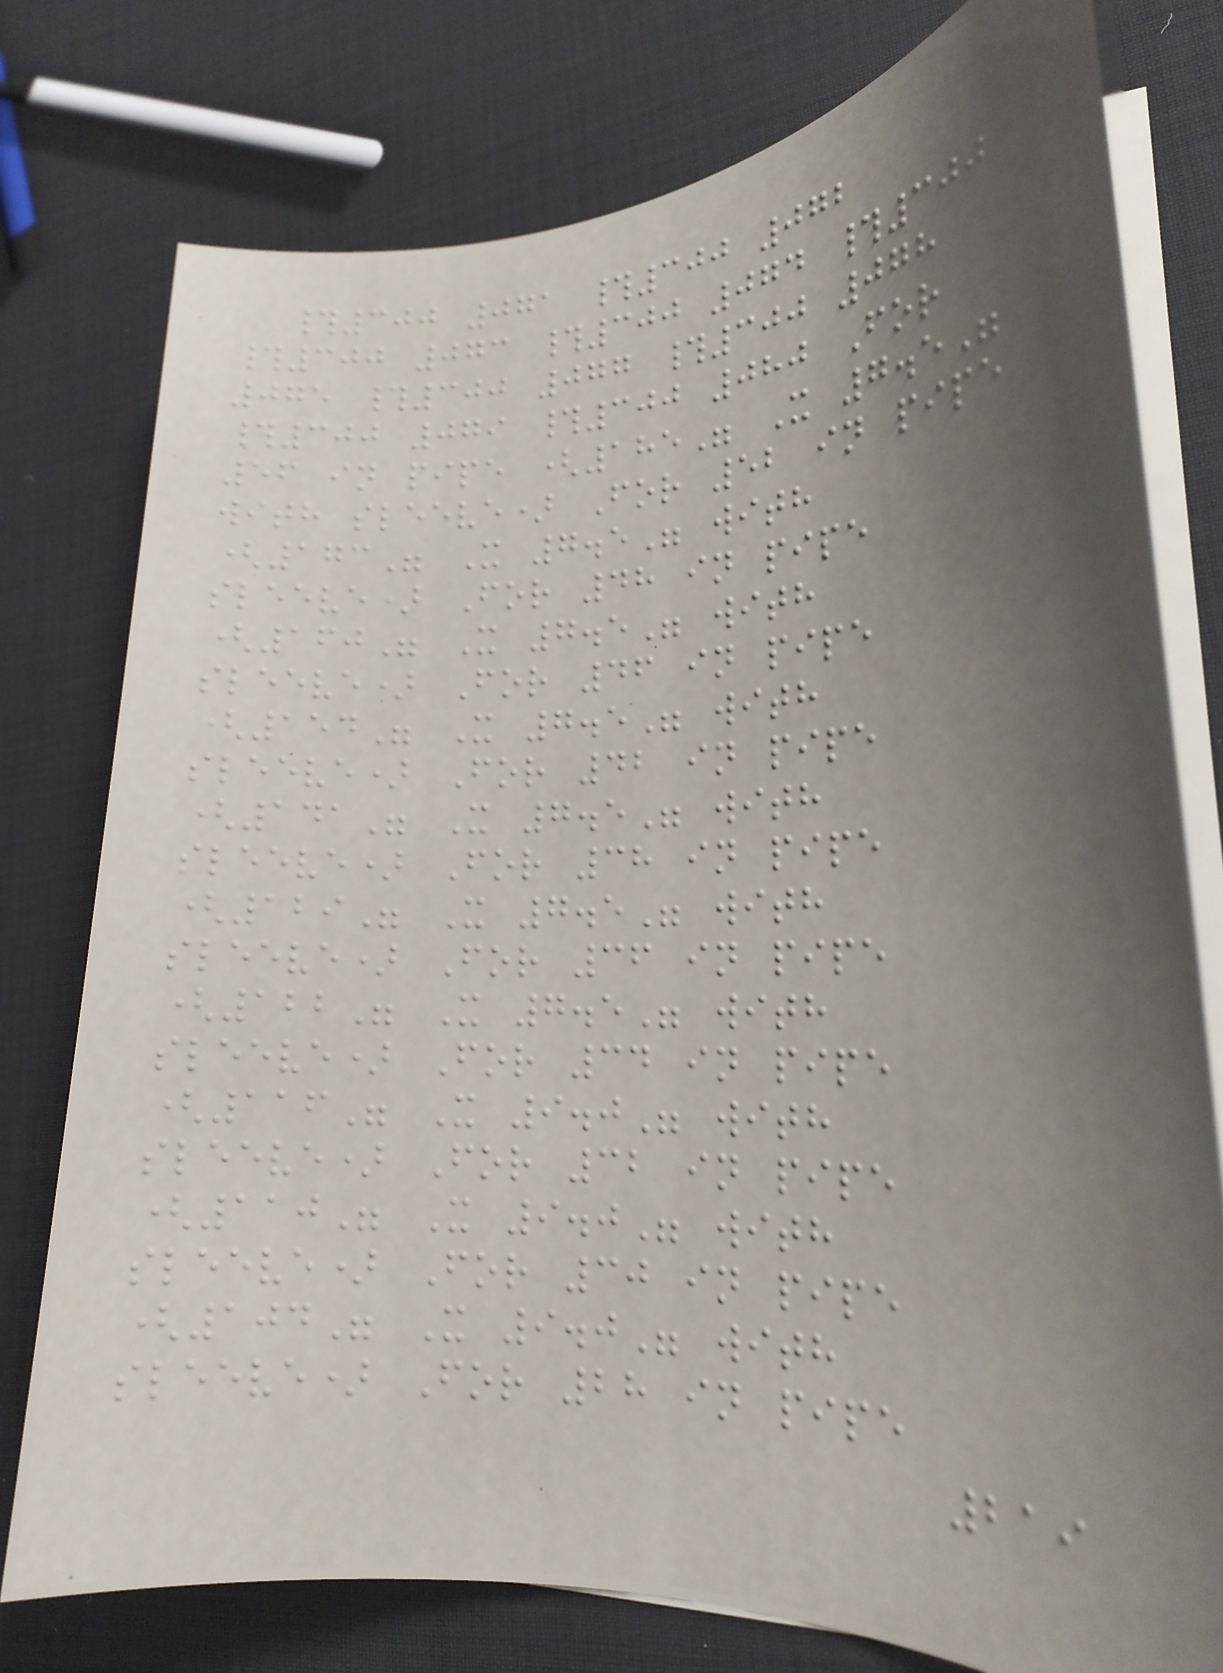#300 071 #300 072
#300 073 #300 074 #300
075 #300 077 #300 078
#300 079 #300 080 For
56 in pipe (185" X 7.5"
with sleeve) For 52 in pipe
(173" X 7.5" with
sleeve) For 48 in pipe
(160" X 7.5" with
sleeve) For 46 in pipe
(154" X 7.5" with
sleeve) For 42 in pipe
(141" X 7.5" with
sleeve) For 38 in pipe
(129" X 7.5" with
sleeve) For 36 in pipe
(122" X 7.5" with
sleeve) For 34 in pipe
(116" X 9.0" with
sleeve) For 32 in pipe
(110" X 9.0" with
sleeve) For 30 in pipe
(104" X 9.0" with
sleeve) For 28 in pipe
219
